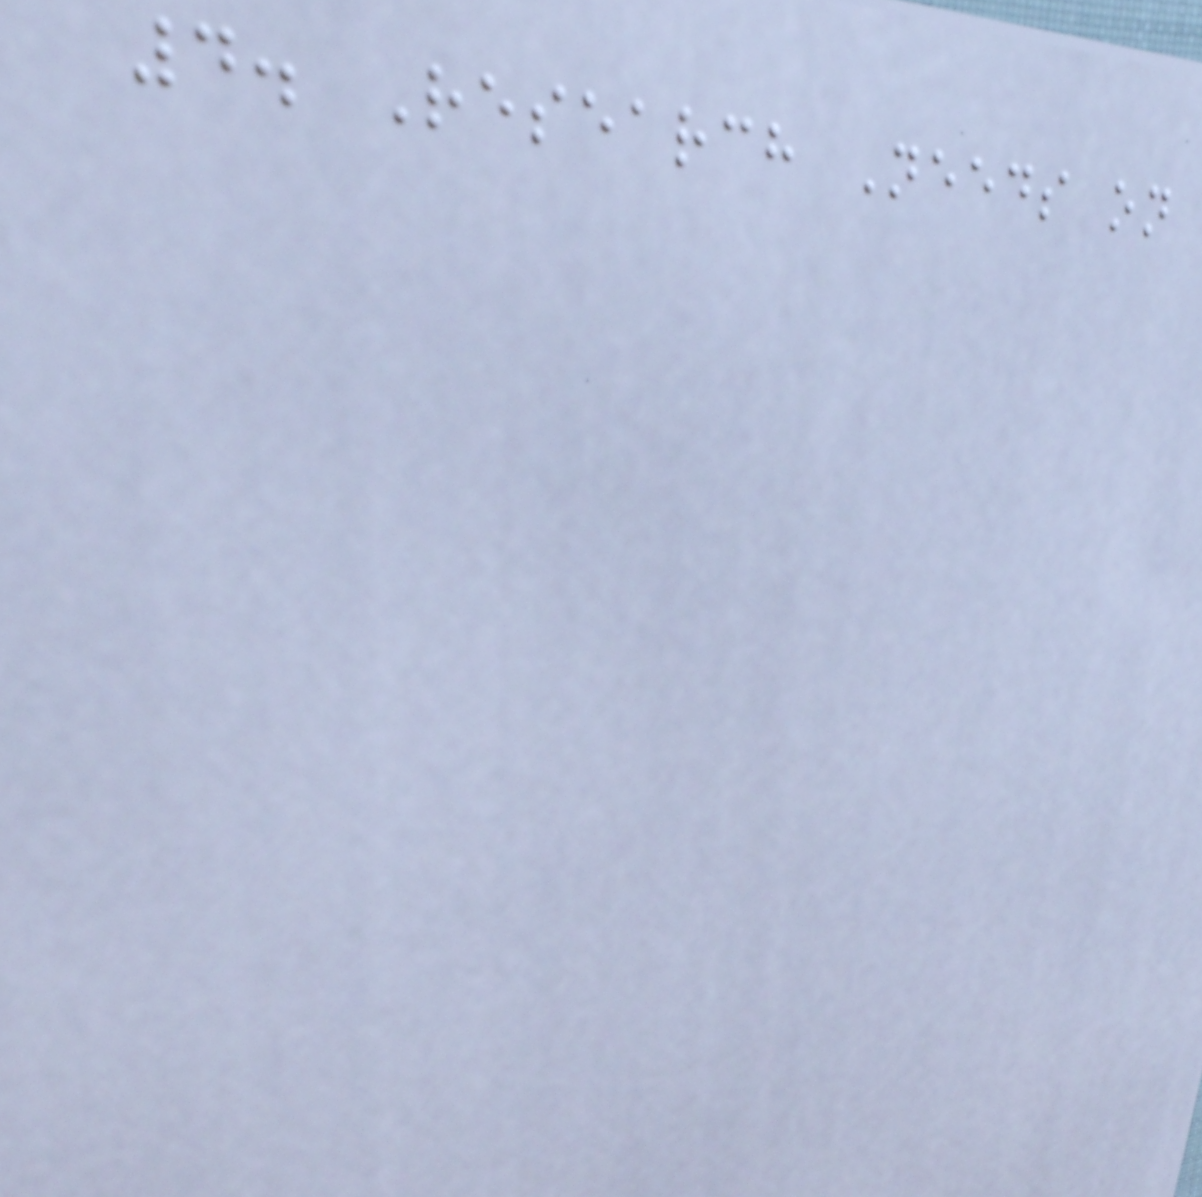4. Research Needs on
